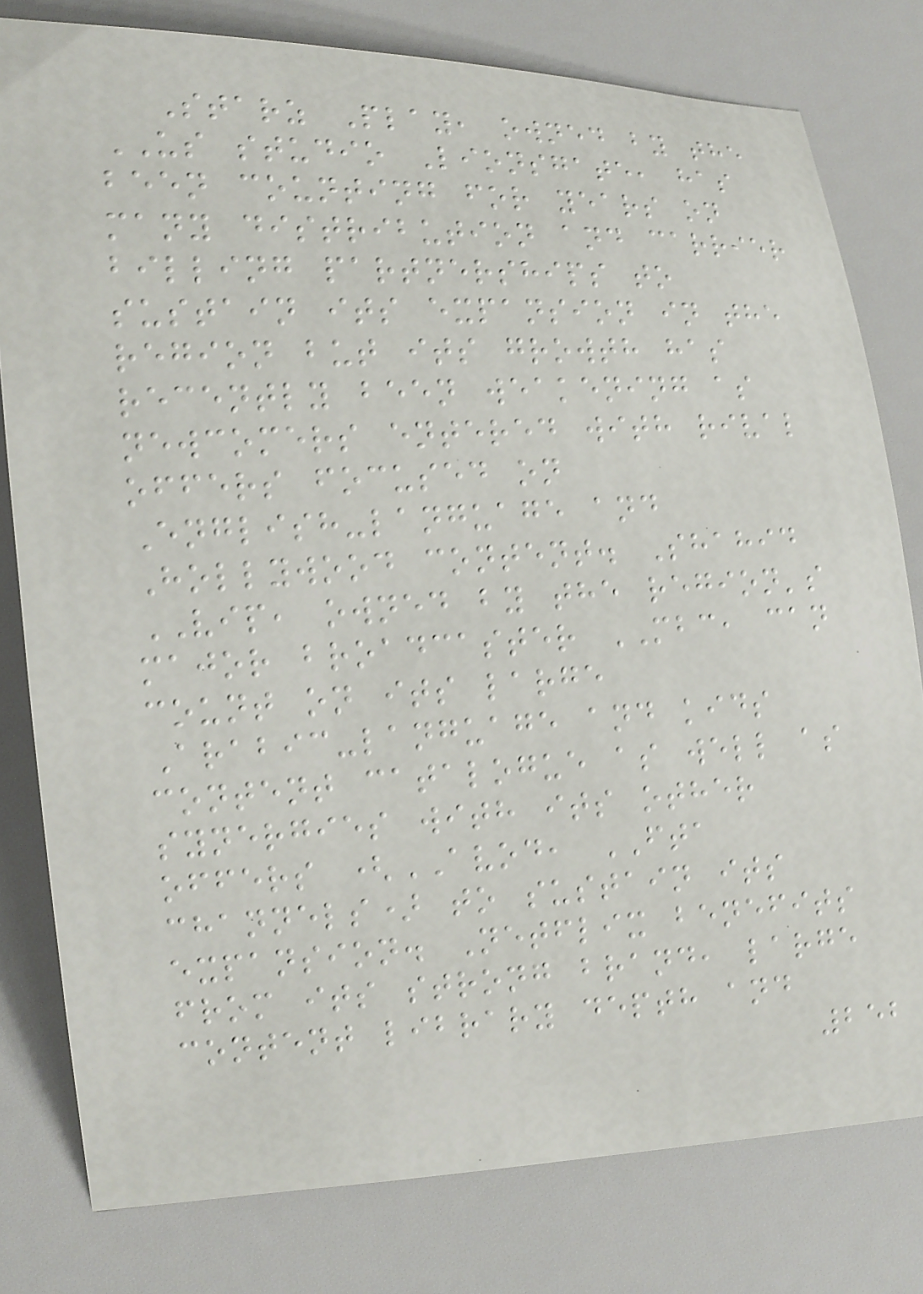Starz Play, owned by the
US studio Lionsgate, has
been counting for years on
many distribution and carrier
billing partnerships to
sustain its expansion in the
region but its growth has
recently been weakening as
newcomers entered with rival
offers focused on
English-language and
Hollywood content. Shahid
VIP, owned by the region's
major broadcaster MBC, can
count on its large
Arabic-language and kids
content catalogue as well as
synergies with its other
offers (AVOD, FTA
channels) to sustain its
expansion. Netflix benefits
from its strong brand, large
content library depth and
252
